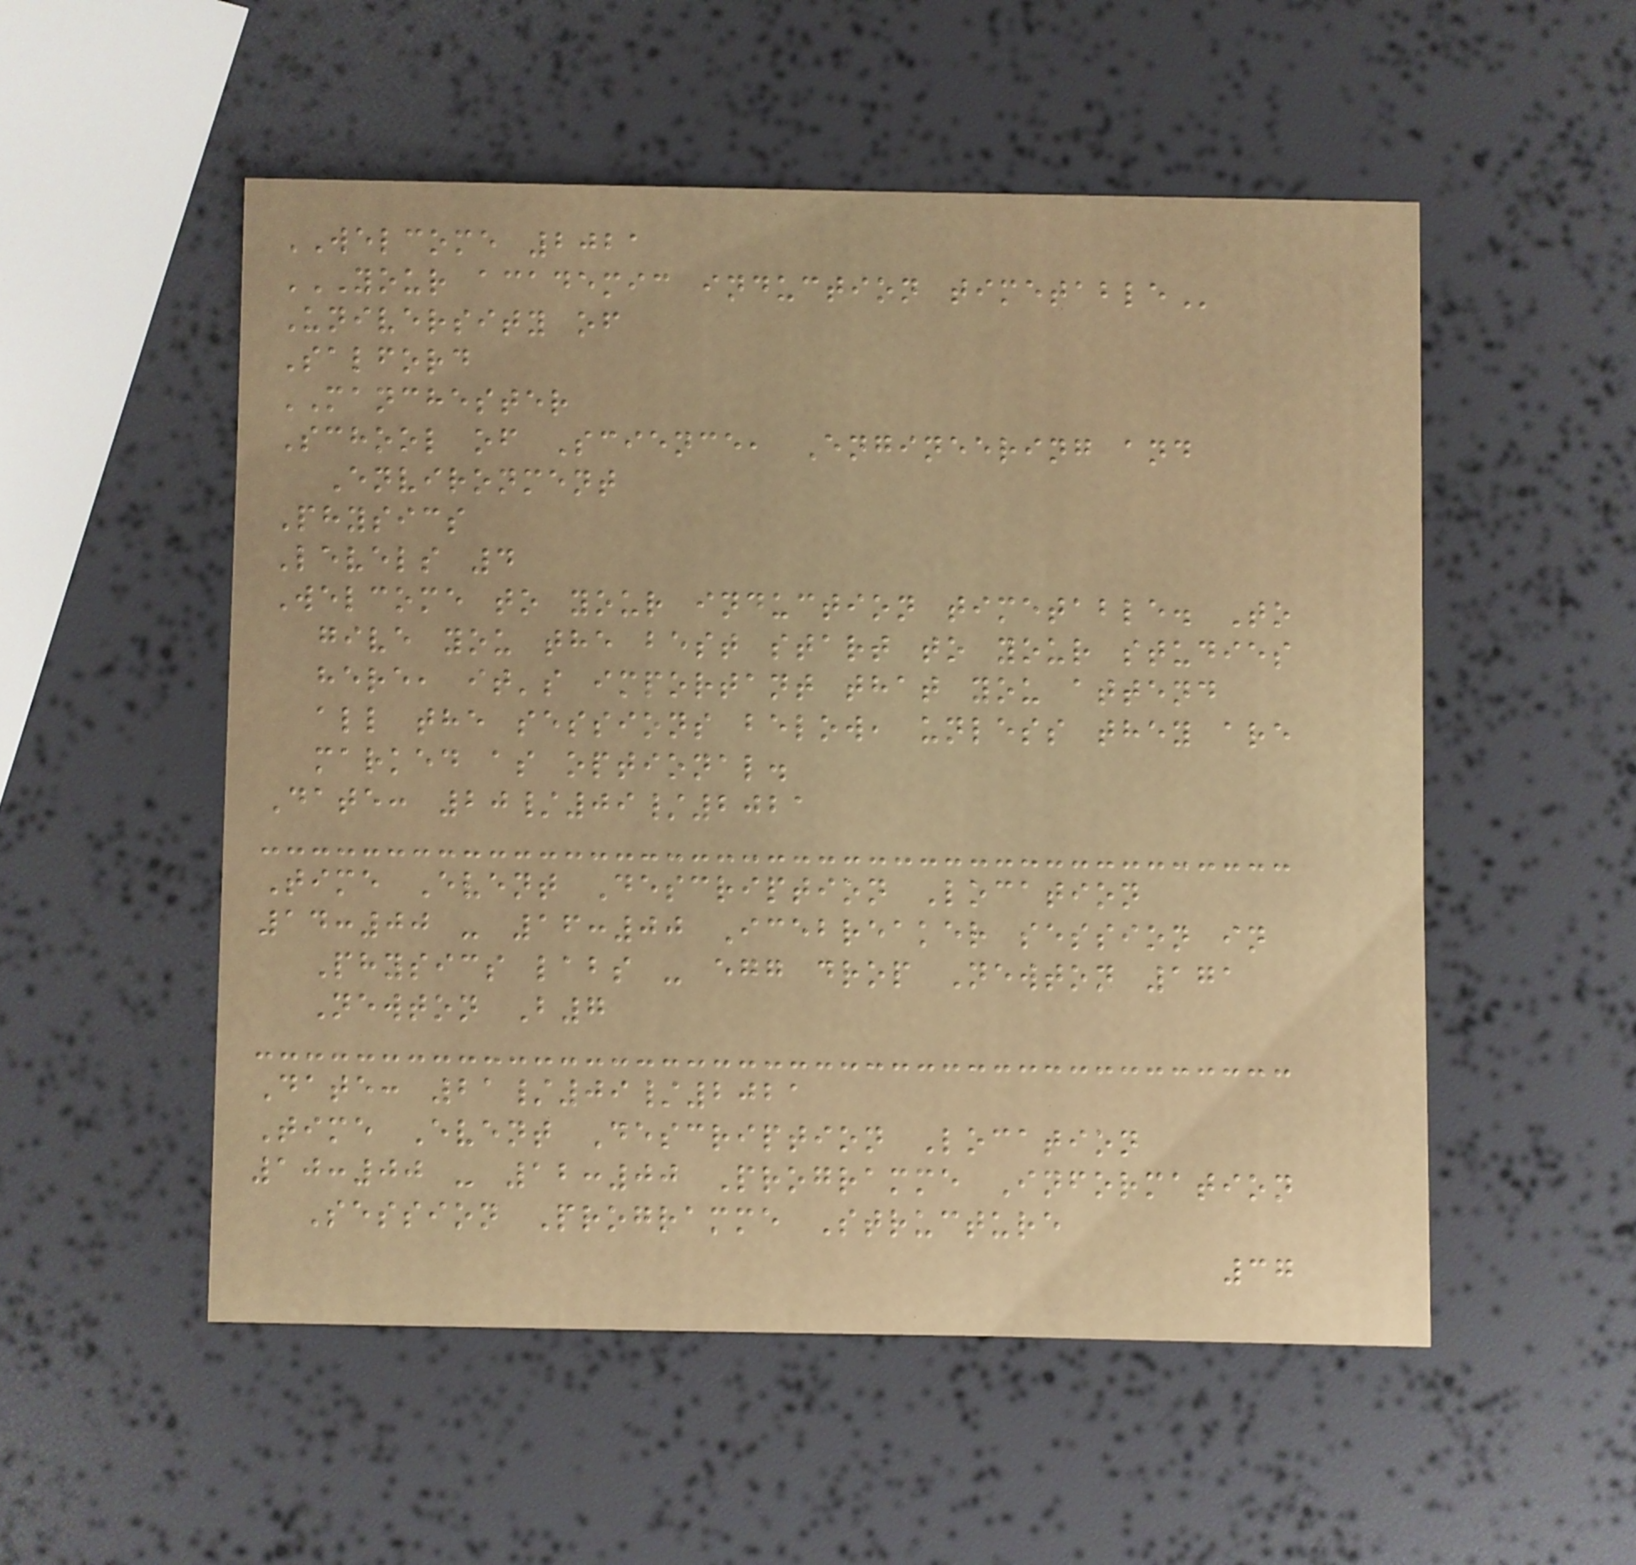WELCOME 2021
YOUR ACADEMIC INDUCTION TIMETABLE
University of
Salford
MANCHESTER
School of Science, Engineering and
Environment
Physics
Levels 4
Welcome to your induction timetable. To
give you the best start to your studies
here, it's important that you attend
all the sessions below, unless they are
marked as optional.
Date: 20/09/2021
Time Event Description Location
14:00 - 16:00 Icebreaker session in
Physics labs - egg drop Newton 171
Newton B7
Date: 21/09/2021
Time Event Description Location
10:00 - 12:00 Programme Information
Session Programme Structure
37
